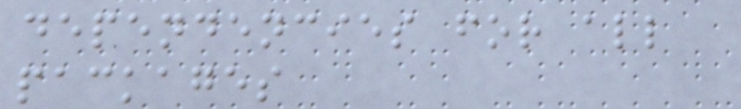dependencies for all
packages
